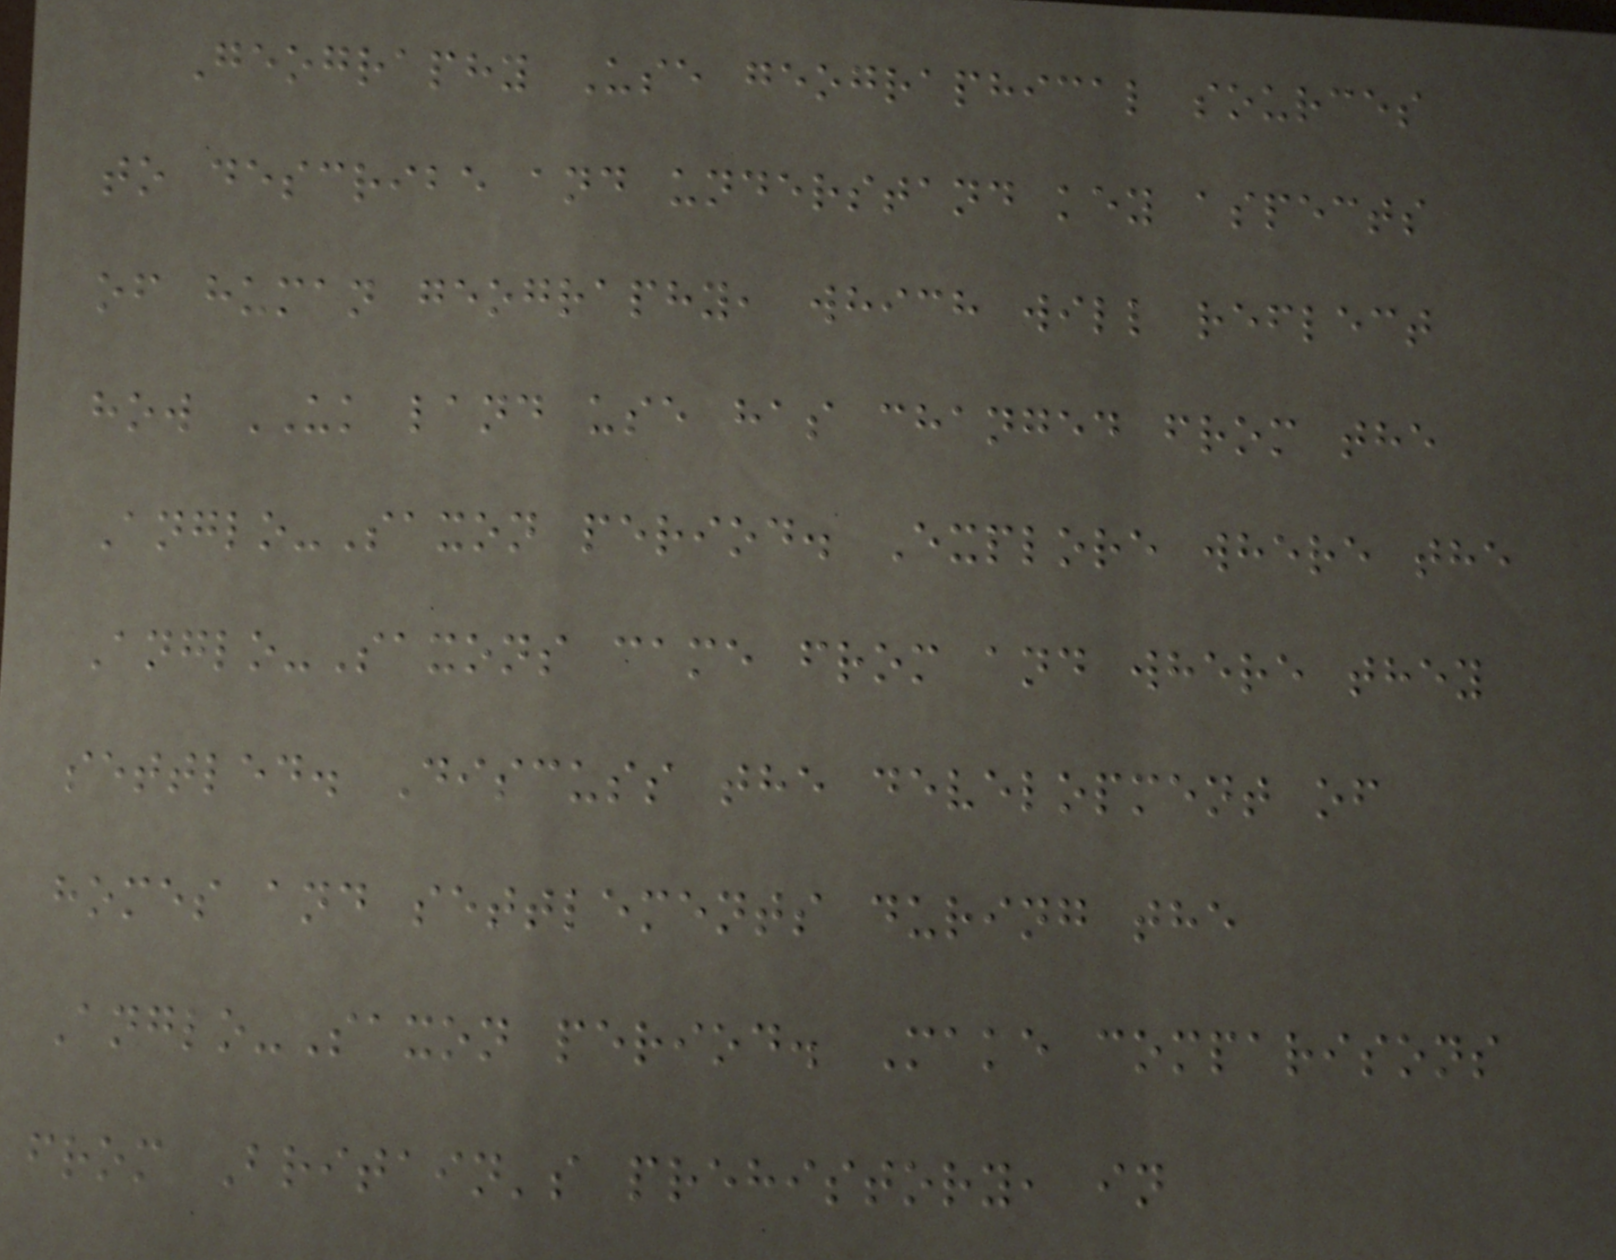Geography Use geographical sources
to describe and understand key aspects
of human geography, which will reflect
how UK land use has changed from the
Anglo-Saxon period. Explore where the
Anglo-Saxons came from and where they
settled. Discuss the development of
homes and settlements during the
Anglo-Saxon period. Make comparisons
from Britain's prehistory, in
